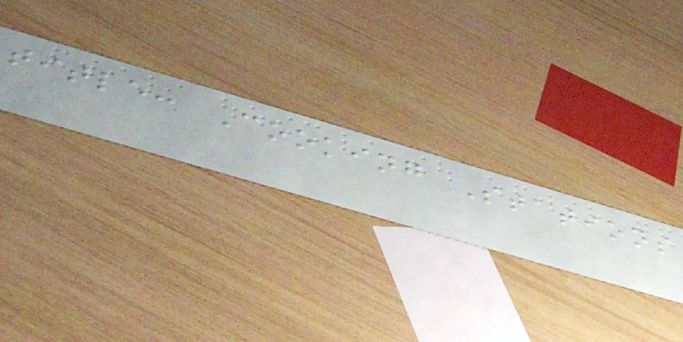title: Cooking Stations
